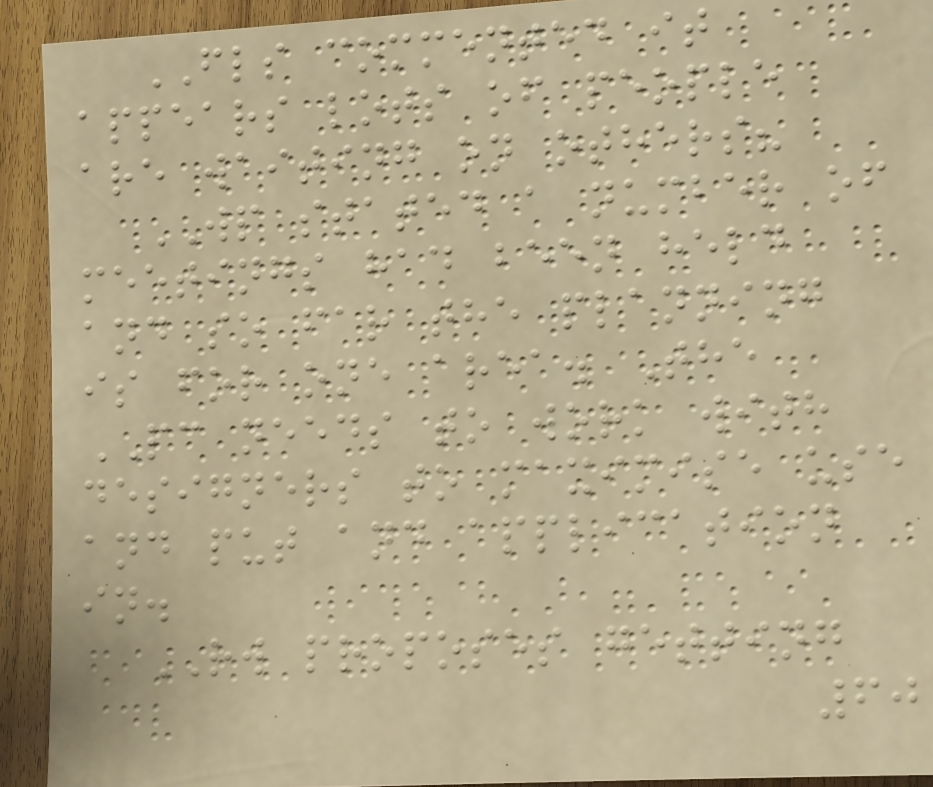FLS commented it
appears lots of people
are waiting on others?
WP stated a number of
meetings had been held
and so far the planning
is for one area. The
PC needs to work with
designers to maximise use
and put and application
in.
RW proposes getting
60
